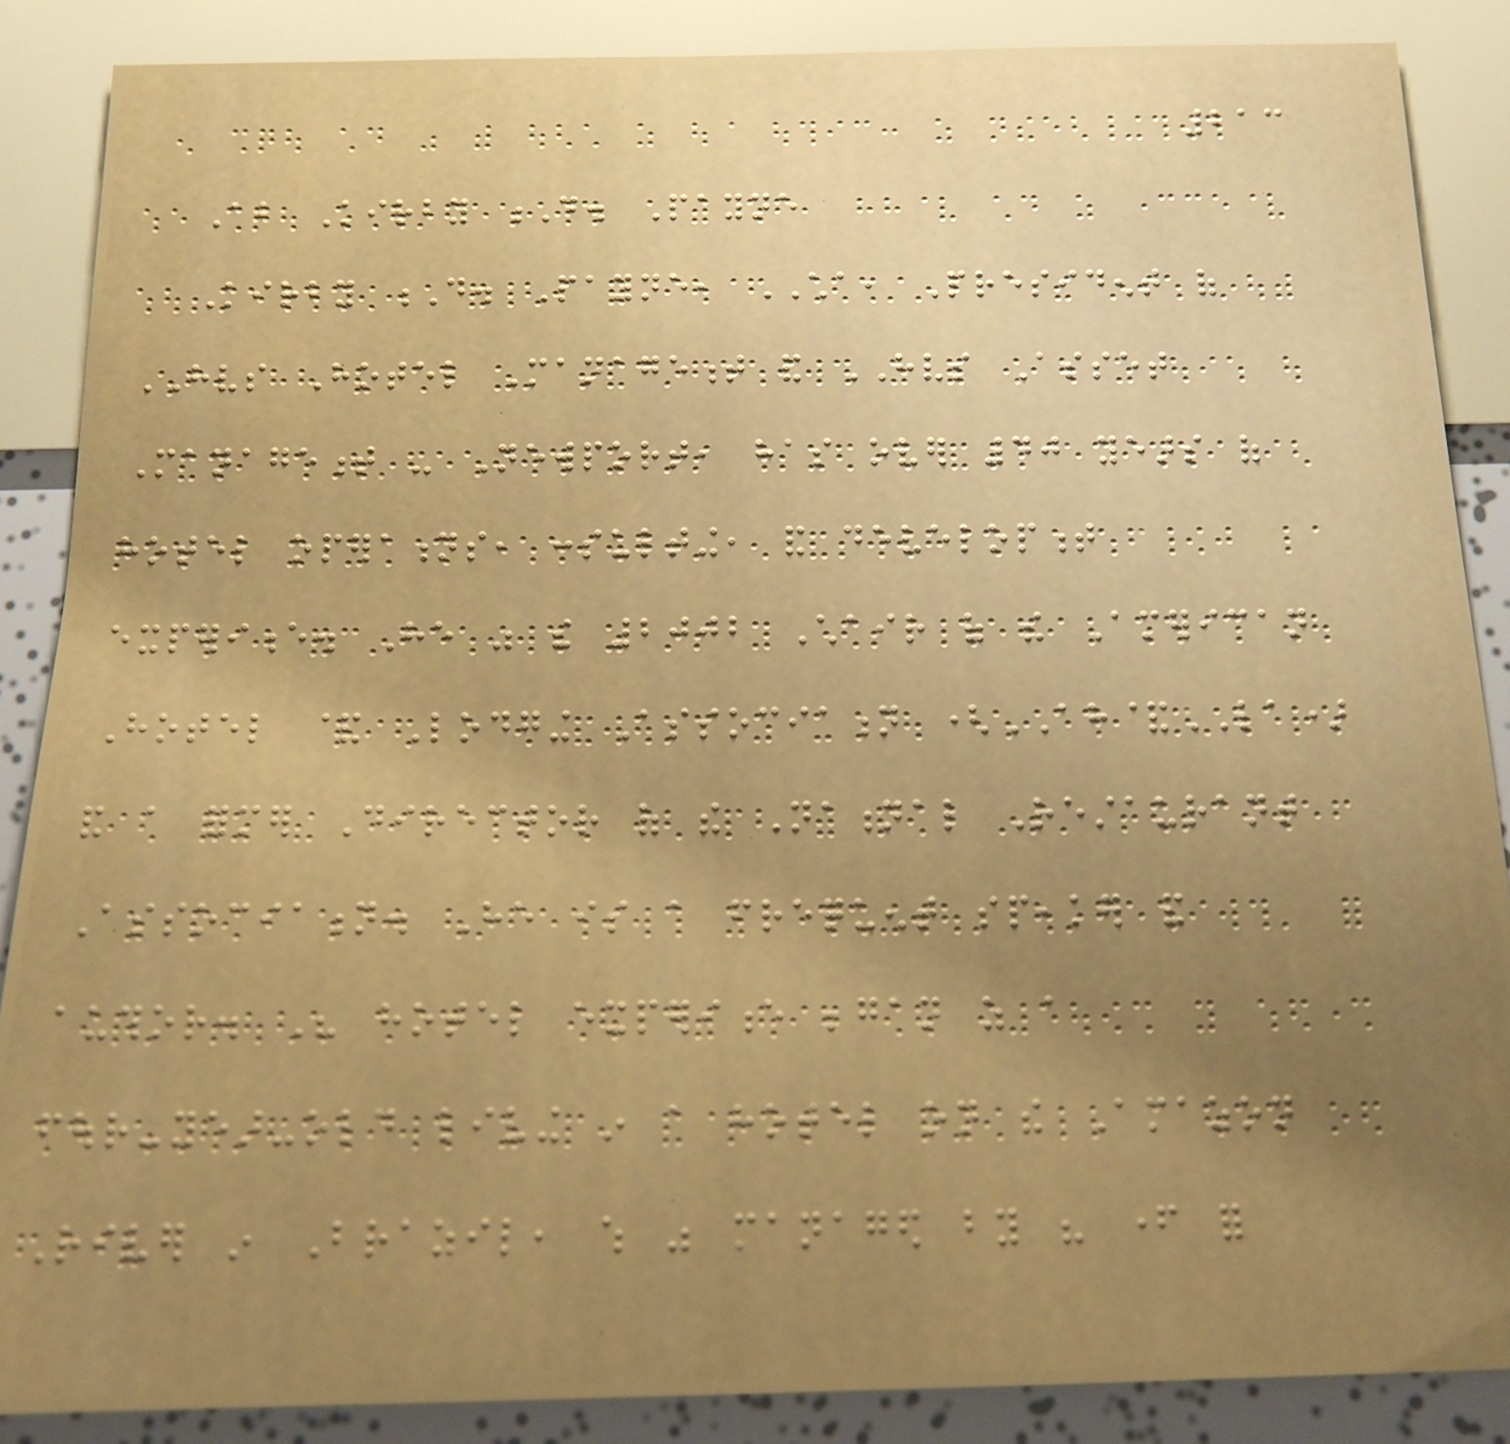213
About Kirby D. Payne
Kirby D. Payne, CHA, President of
HVS Hotel Management and HVS Asset
Management - Newport, has over 40 years of
hotel operations, consulting, and development
experience. He was the 2002 Chair of the American
Hotel & Lodging Association (AH&LA)
and a former Director of the National Restaurant
Association. He is a frequent speaker and
author. His hotel experience began as a
four-year-old living in a hotel on the Amazon
River in Brazil, which was managed by his father for
